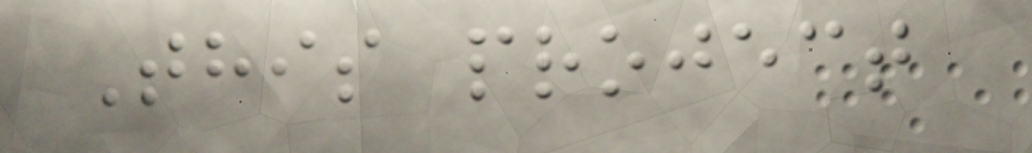This project
